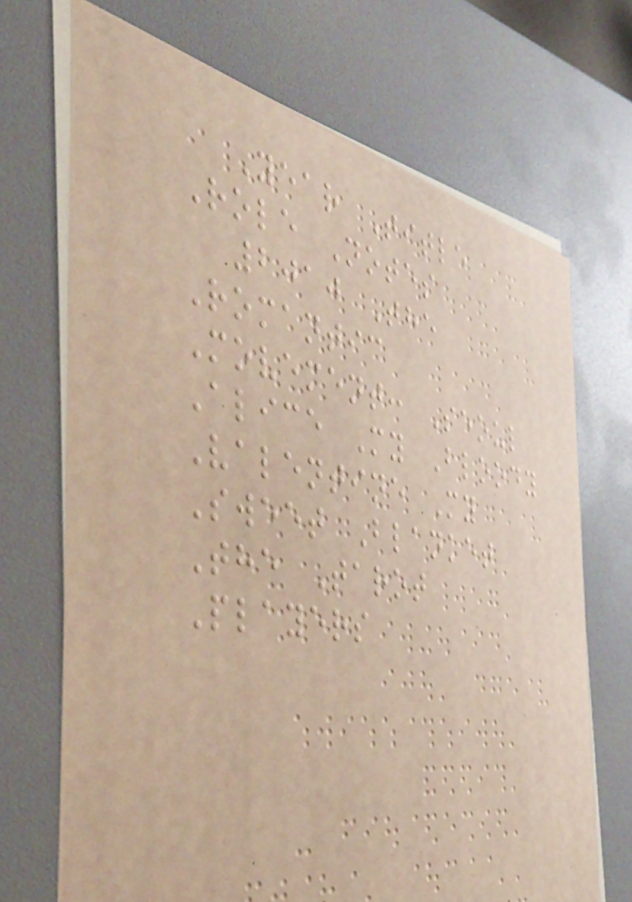Year Title
Role Notes
2010 The
Romantic
Movement: Seoul
Alice My Bloody
Valentine My
Sweet Blanket
The Tarot
Players
